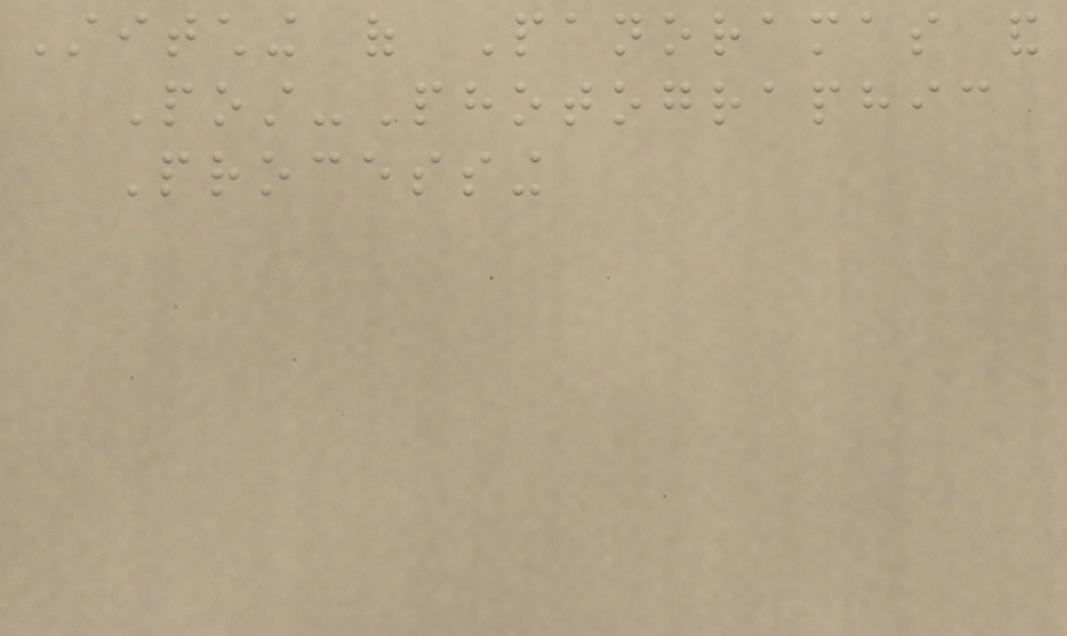Stitching of Panoramas and
Post-Photographic
Processing
